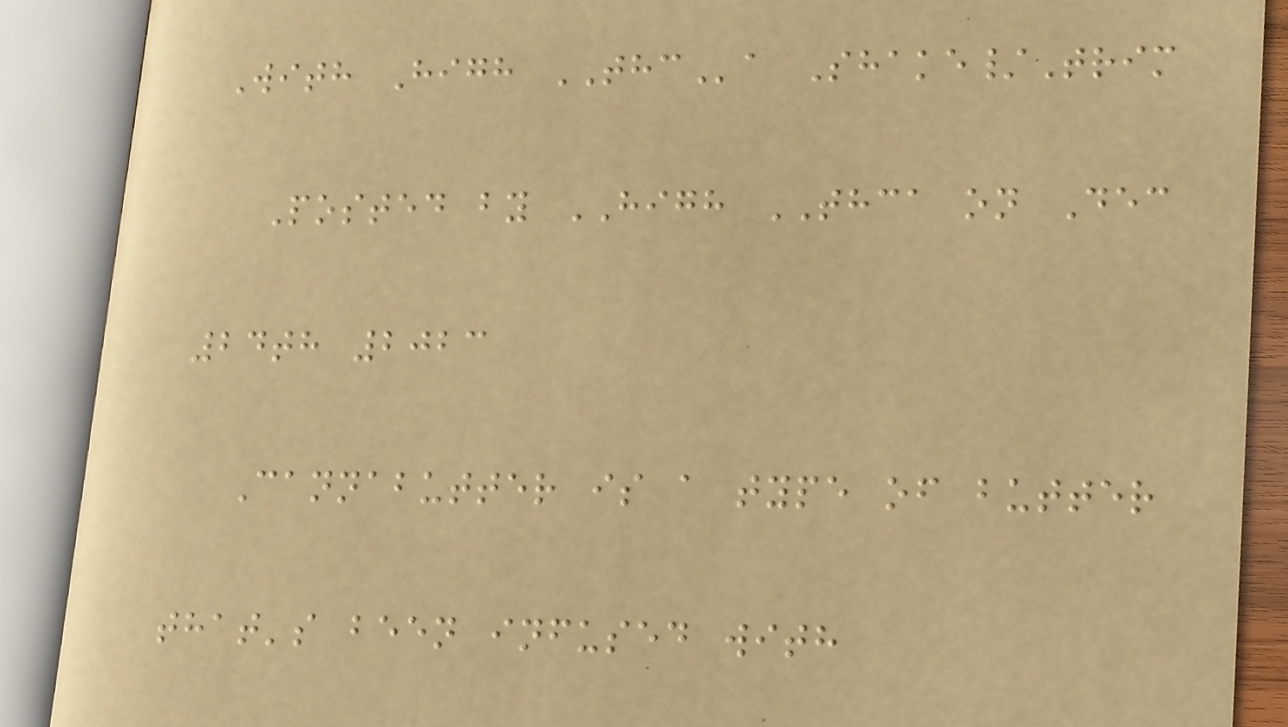With High THCa Shake/Trim
Posted by HIGH THCA on Dec
24th 2023
Cannabutter is a type of butter
that's been infused with
